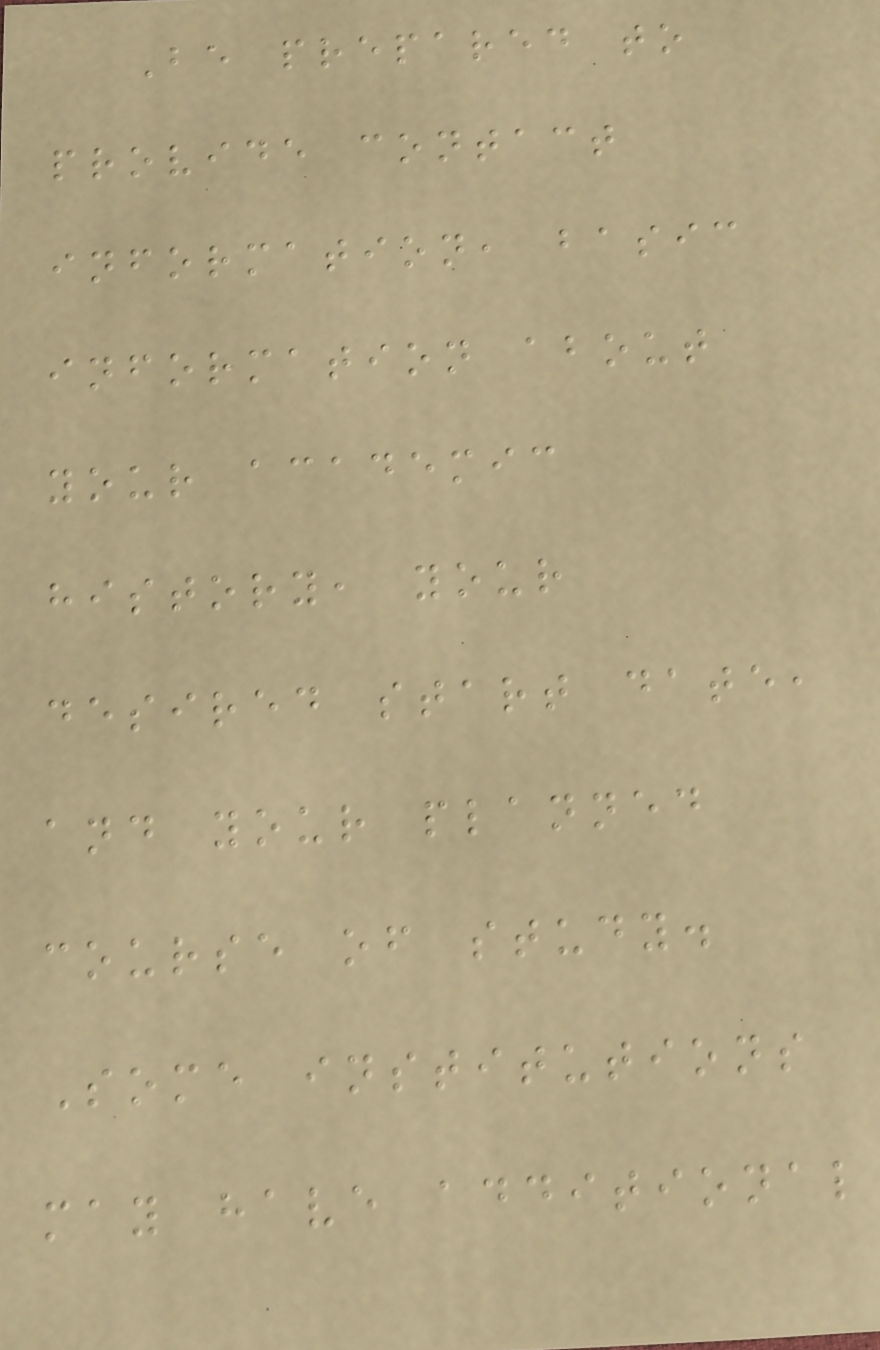Be prepared to
provide contact
information, basic
information about
your academic
history, your
desired start date,
and your planned
course of study.
Some institutions
may have additional
